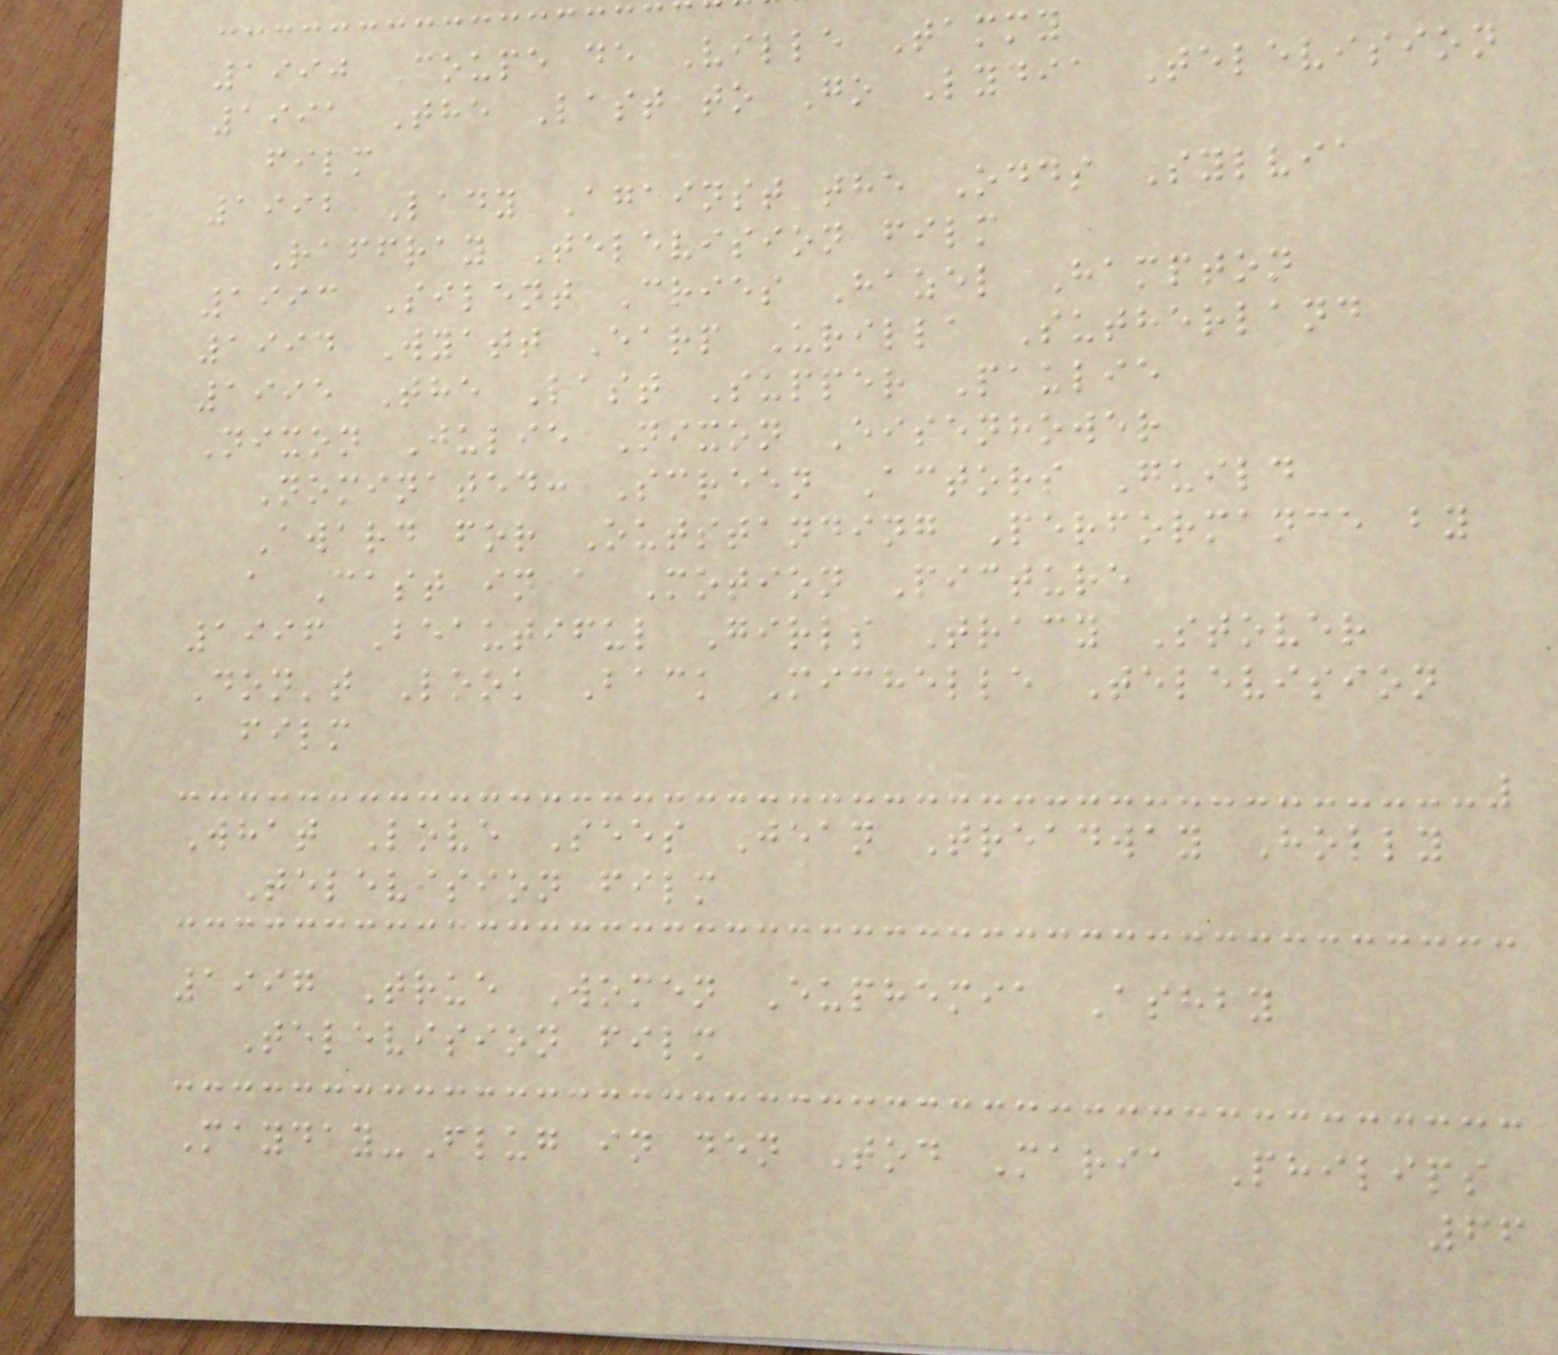1990 Coupe de Ville Tammy
1991 The Last to Go Lydia Television
film
1992 Lady Against the Odds Sylvia
Raffray Television film
1993 Silent Cries Hazel Hampton
1994 Wyatt Earp Urilla Sutherland
1995 The Last Supper Paulie
Nixon Julie Nixon Eisenhower
Nominated: Screen Actors Guild
Award for Outstanding Performance by
a Cast in a Motion Picture
1996 Beautiful Girls Tracy Stover
Don't Look Back Michelle Television
film
What Love Sees Jean Treadway Holly
Television film
1997 True Women Euphemia Ashby
Television film
Mayday-Flug in den Tod Maria Philips
66
